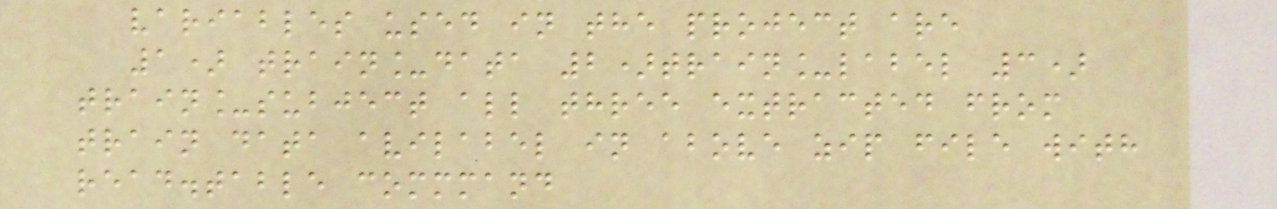variables used in the project are
1) train_data 2)train_label 3)
train_subject all three extracted from
train data avilabel in above zip file with
read.table commmand
